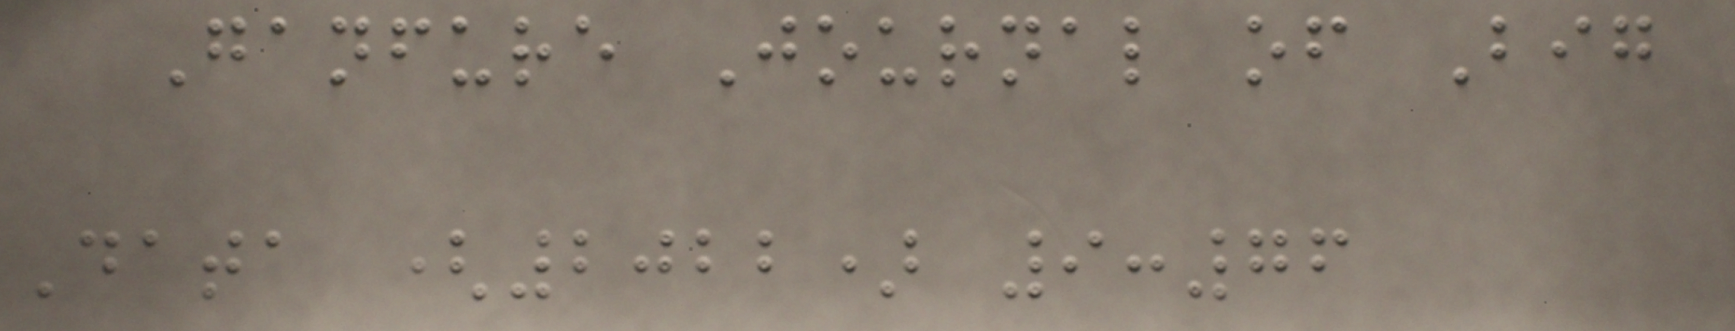Ganfure Journal of Big
Data (2022) 9:76
